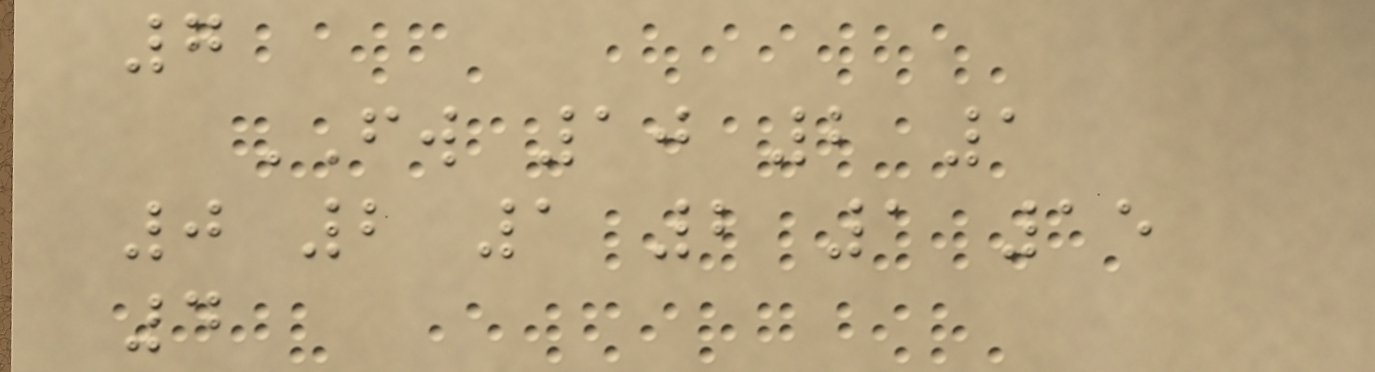7
FW 10 2 1
0 2 1 2 1 15
4
